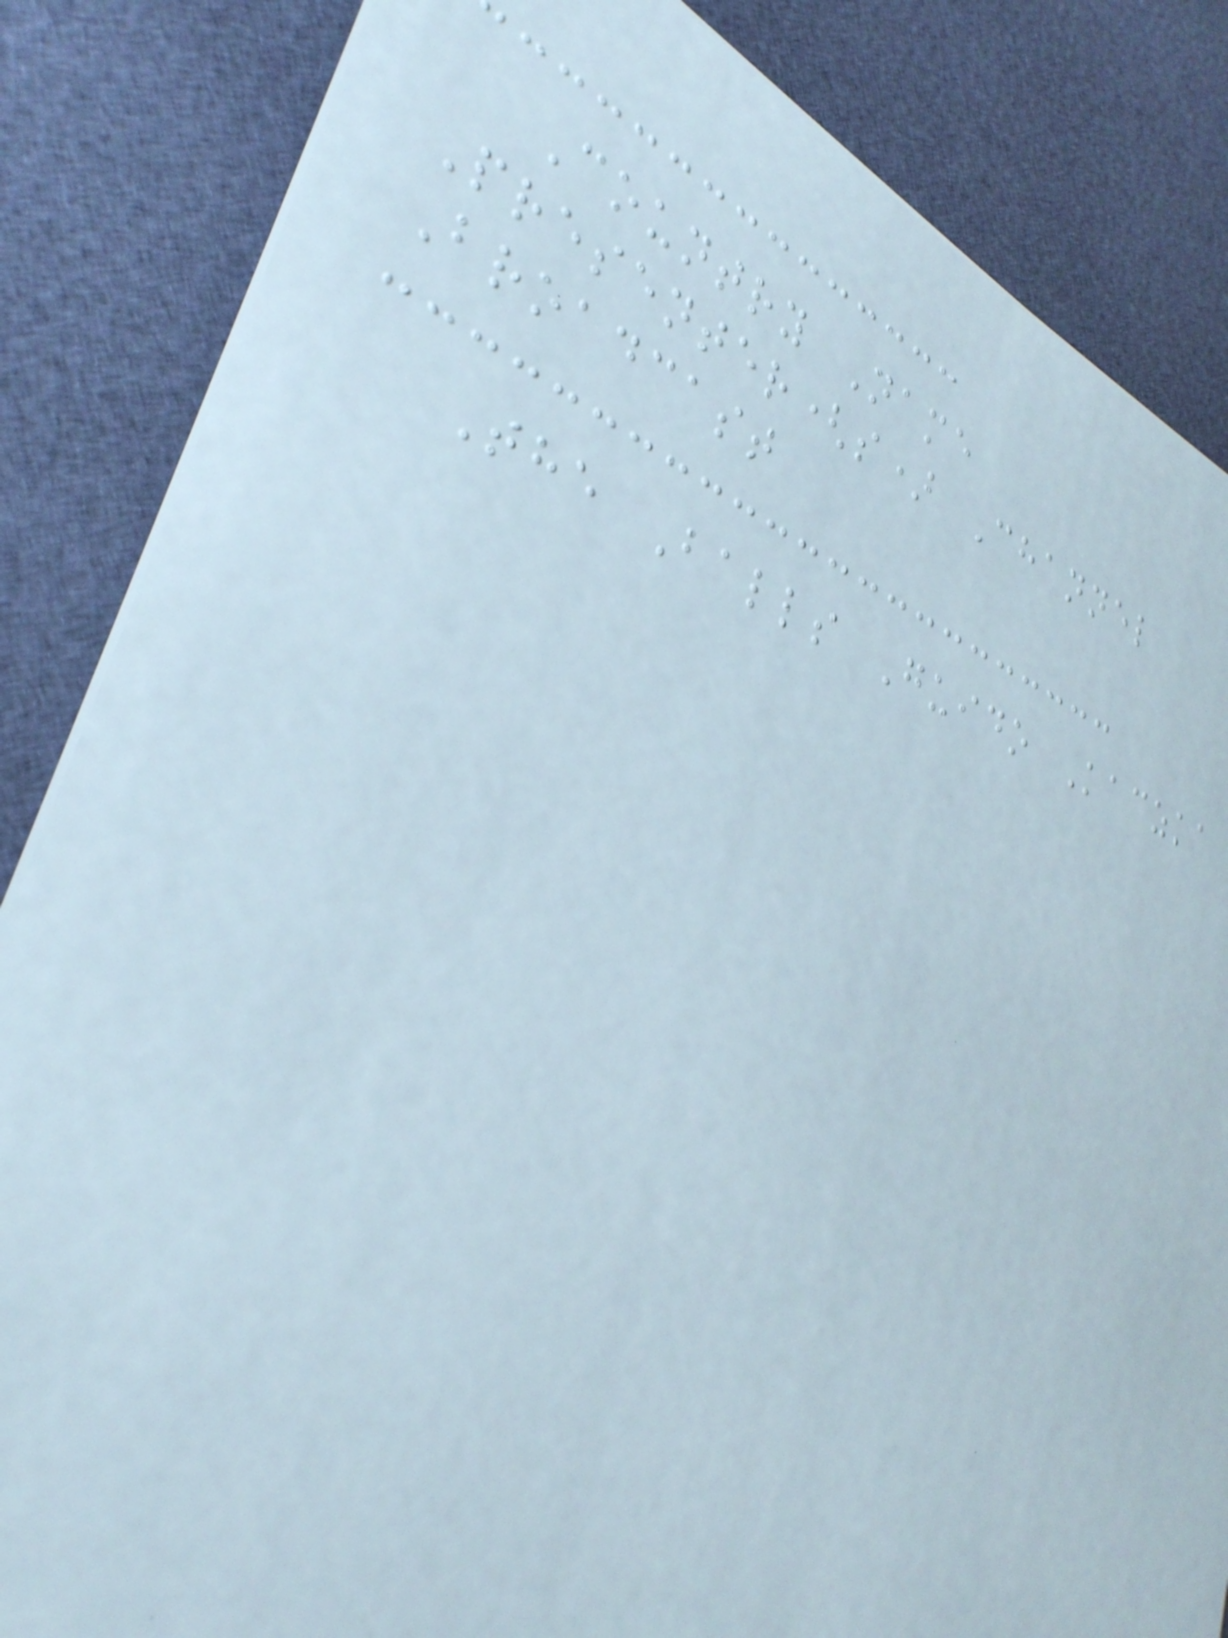Country Name
Presenter(s) Channel
Broadcast
The Balls Guido Kaczka
